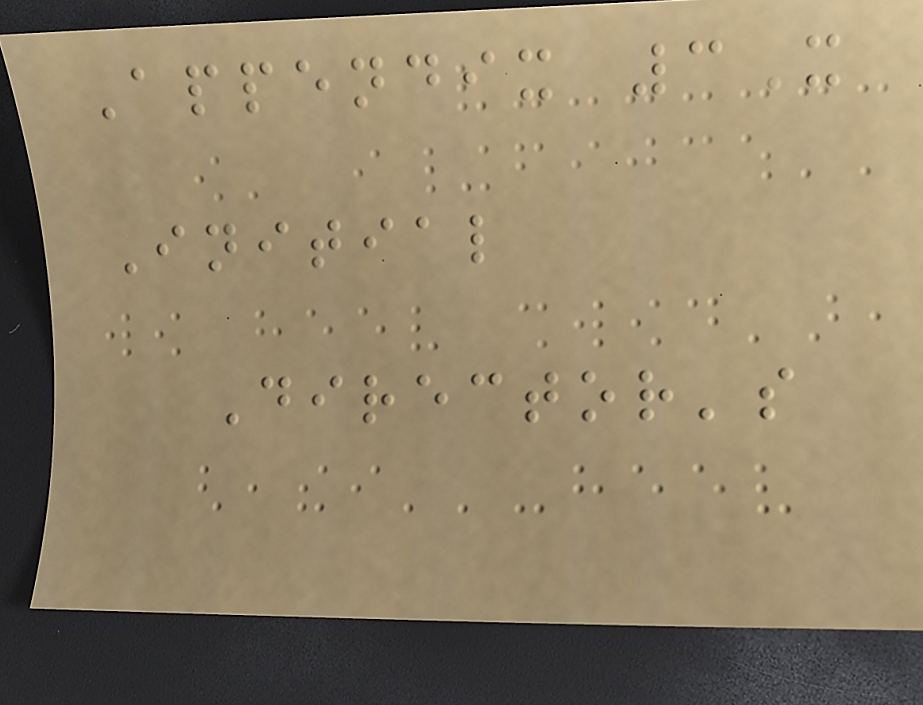Appendix 3X
Initial
Director's
